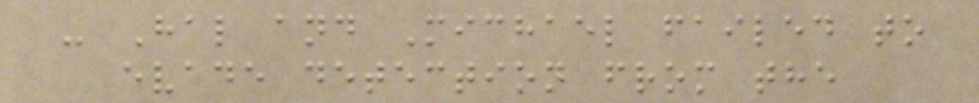- Hal and Michael failed to
evade detection from the
